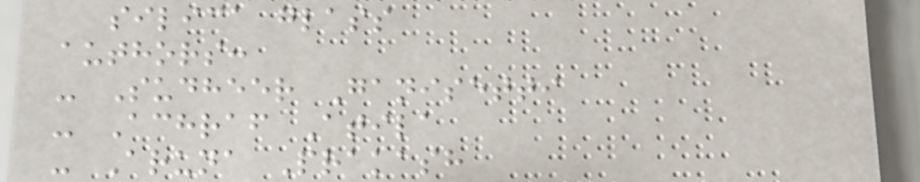silica glass
authors:
- Sudheer Ganisetti
- Achraf Atila
- Aruna Prakash
